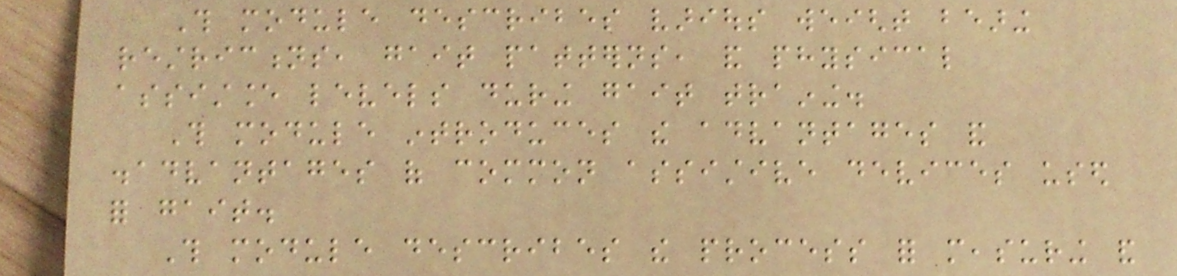This module describes various weight bearing
restrictions, gait patterns, and physical
assistance levels during gait training.
This module introduces the advantages and
disadvantages of common assistive devices used
for gait.
This module describes the process for measuring and
